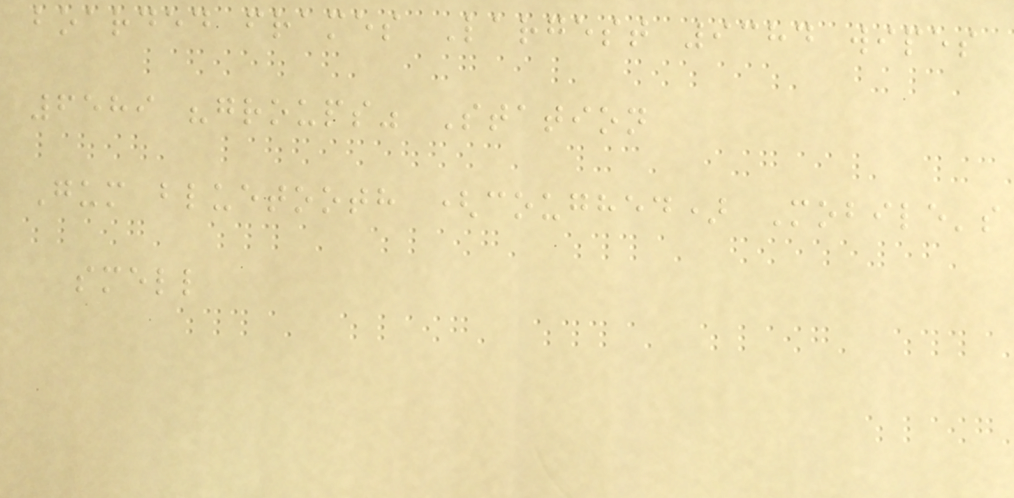boarded frames Largest 9384 wipes
6589 "groups" Station
Gum bluetooth (coughed) Mobile's
smell
